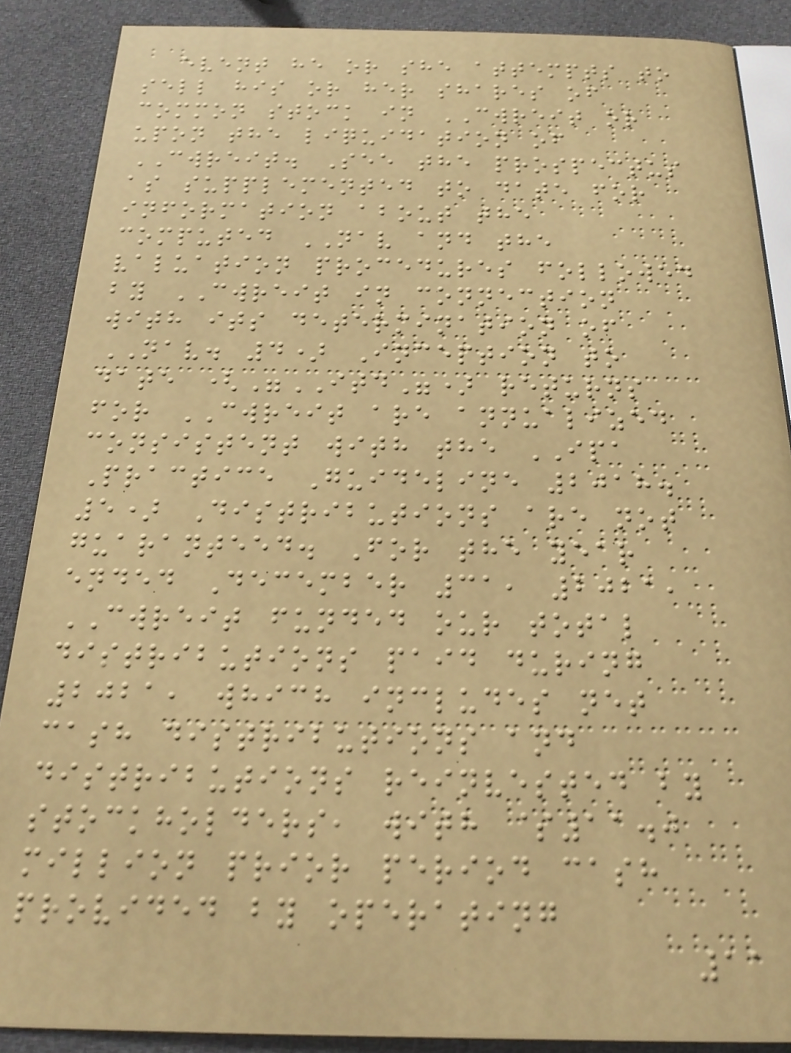event he or she attempts to
sell his or her shares of
common stock in CWREIT or
upon the liquidation of
CWREIT. See the prospectus
as supplemented to date for
information about the
computed NAV and the
valuation procedures followed
by CWREIT in connection
with its determination of
NAV. 4) Inception to
date ("ITD") returns
for CWREIT are annualized
consistent with the IPA
Practice Guideline 2018.
5) Distributions are not
guaranteed. For the year
ended December 31, 2021,
CWREIT funded our total
distributions paid during
2021, which includes net
cash distributions and
distributions reinvested by
stockholders, with $11.0
million prior period cash
provided by operating
11
